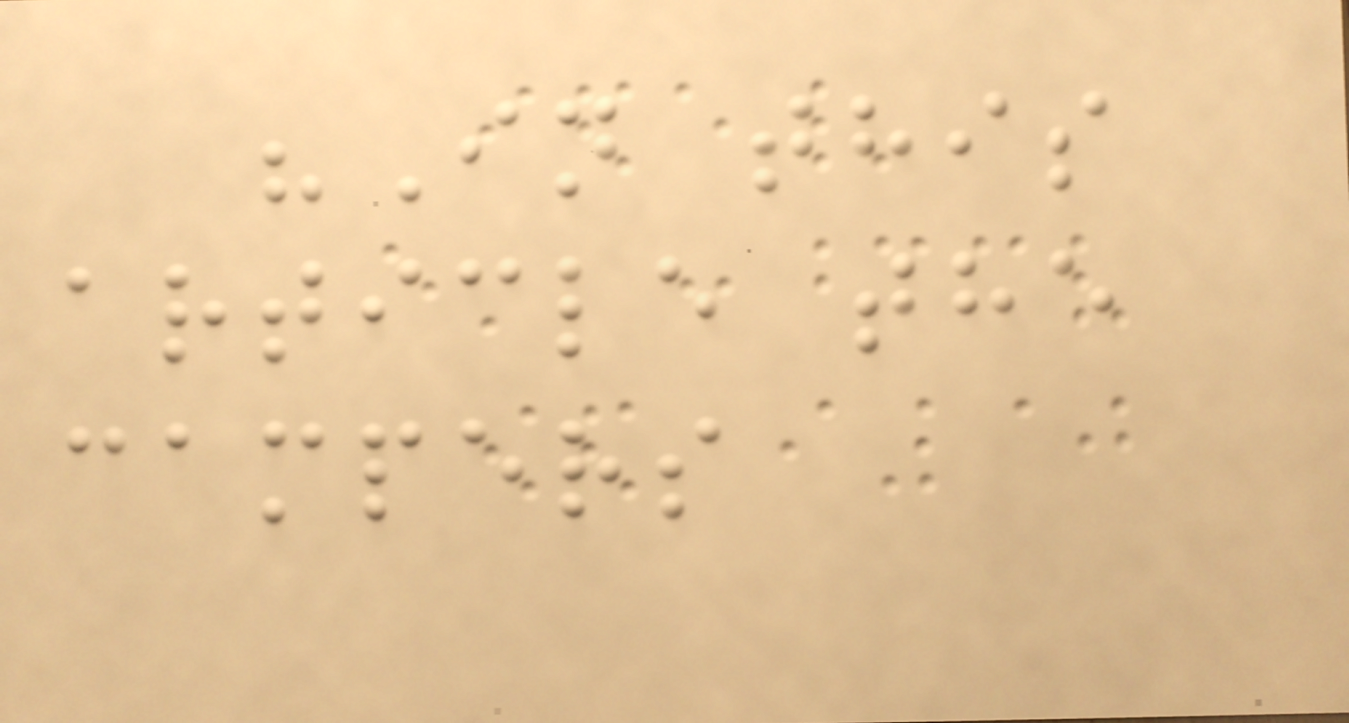"In this
article the
campers
